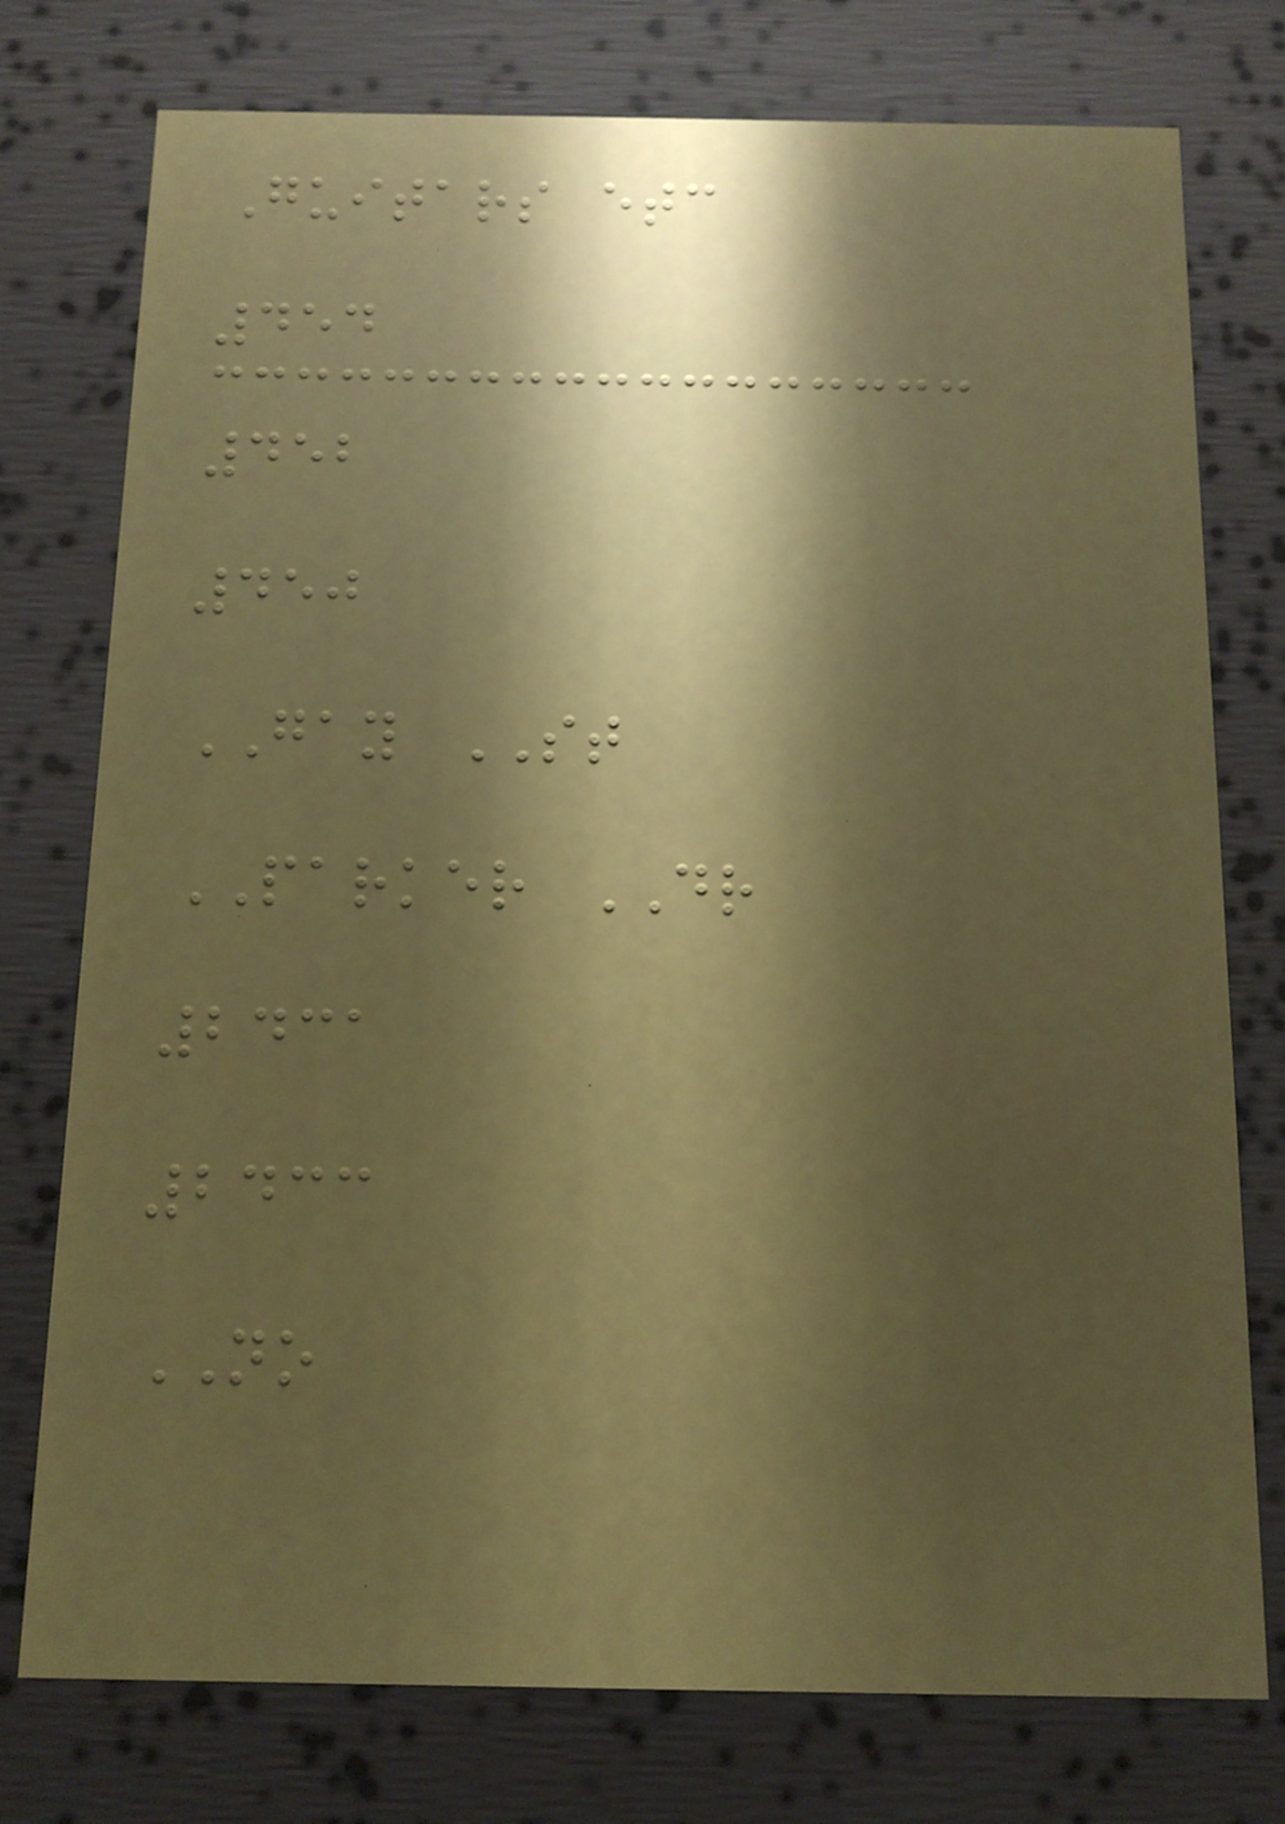Guitars etc
454
452
450
GAY ST
PARKER DR
2431
2433
NO
